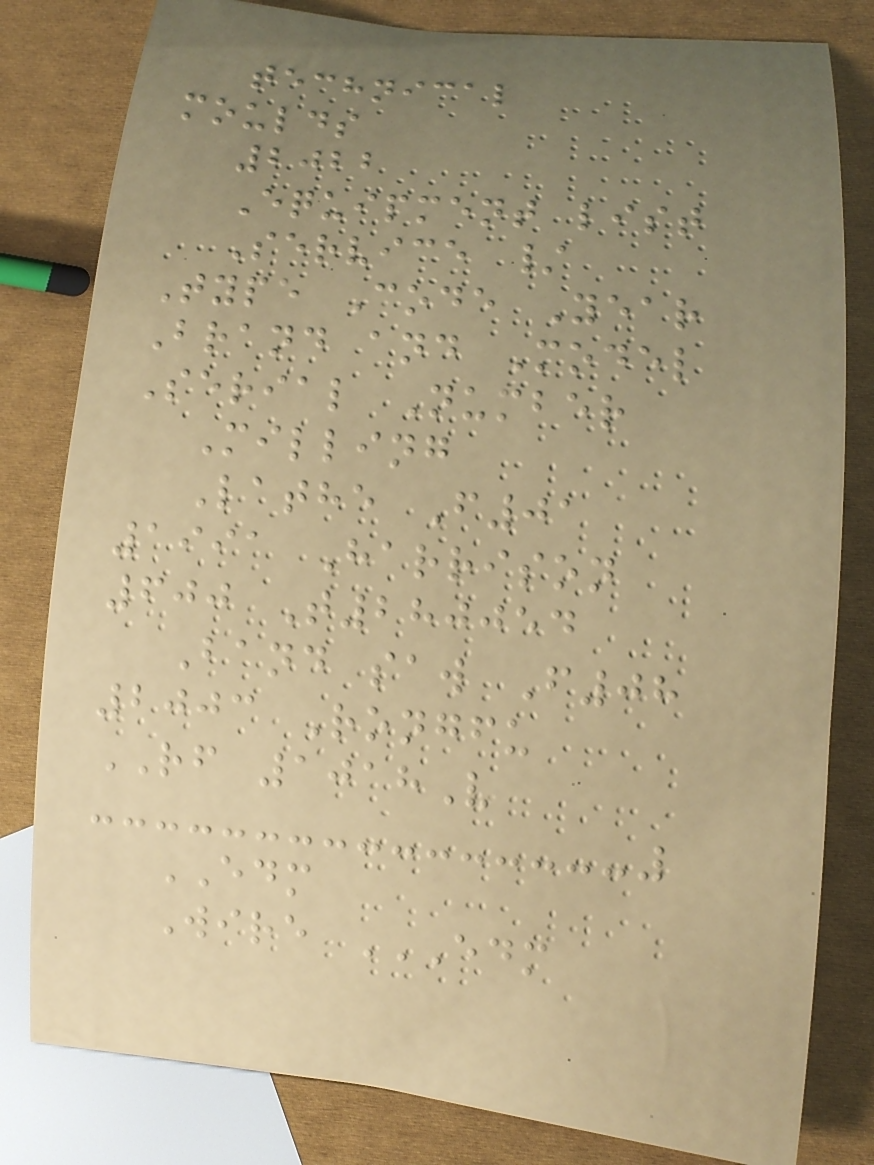technical
moulds
2022
Equipment list
Service /
Type Code Year
Brand and Model
Serial Number
Milling
Lathe F01
1991 Harrison
600 T280054
Band saw F08
2003 Rongfu
RF 1018V
EDM
Wire EDM
